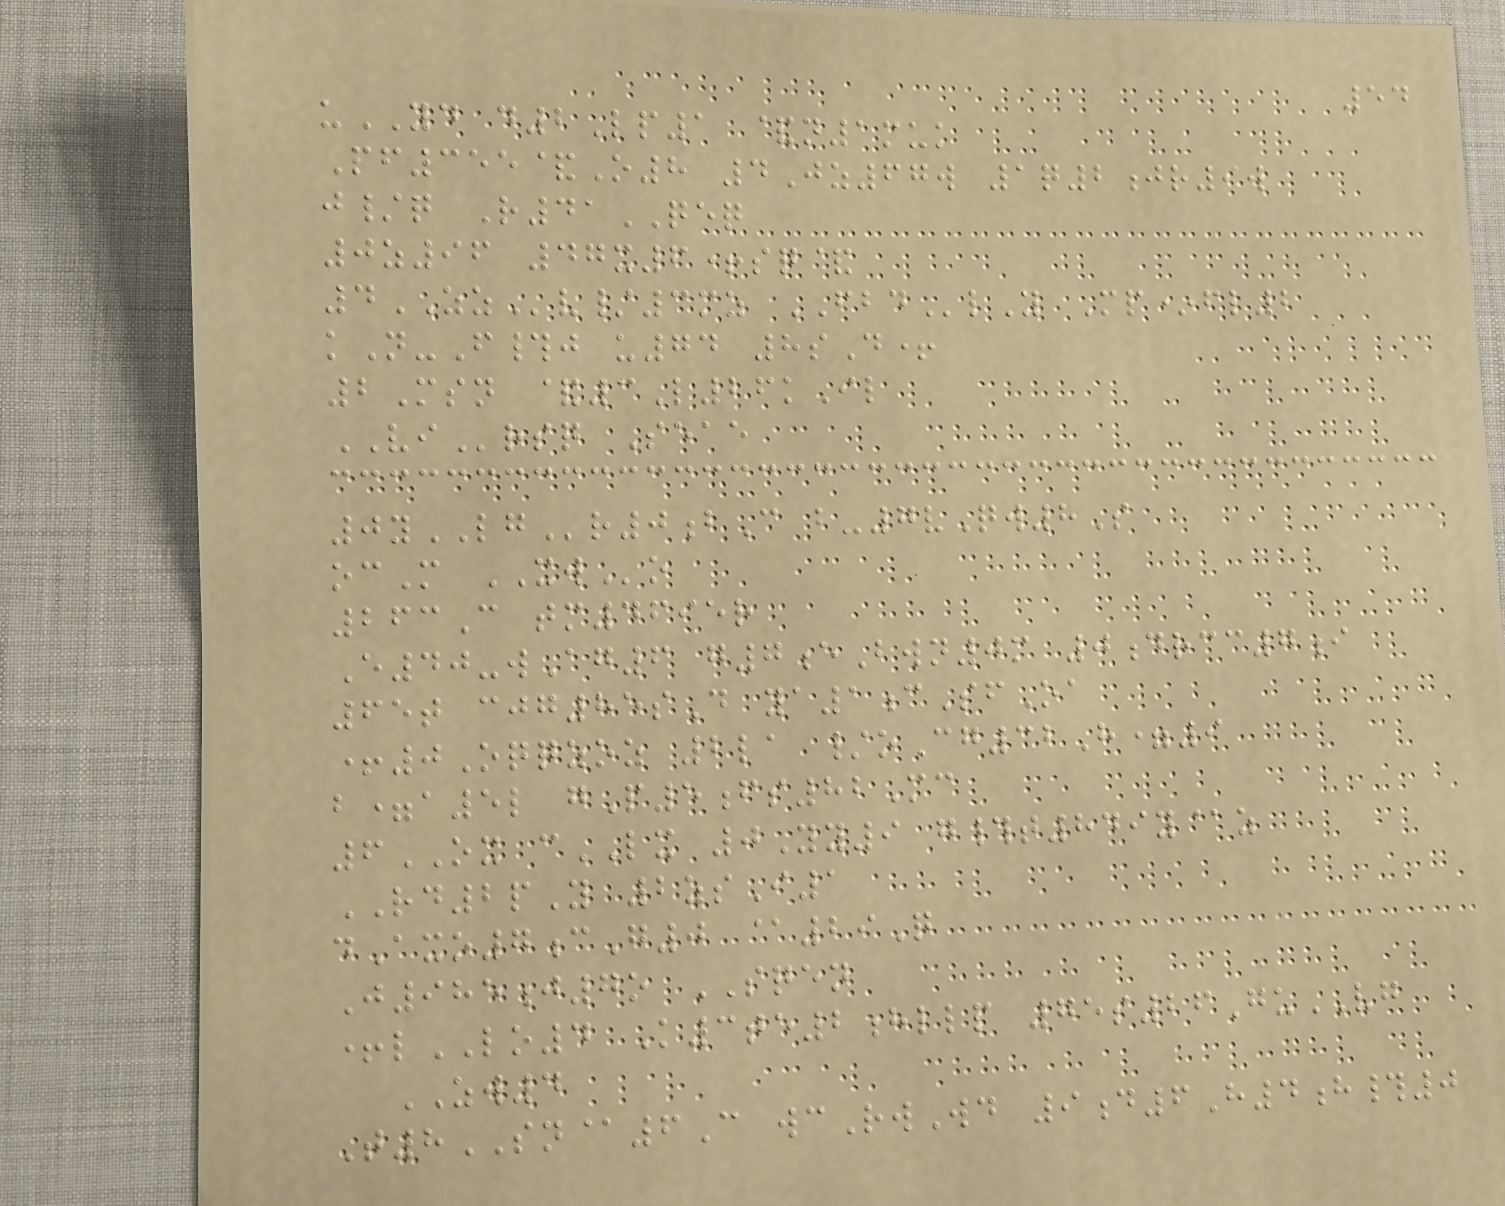54
uYD d2Lp1 &n1muk
Pf355&O8 4Jz67w 1q2jr9w
j/q R41QEQ
0z96 47x6+sq&
4ZZv/3mz FBDlY Mp*fl2
kN-F#j u74 8sD+
2Msn &3L26kIl
VIrsq Seae
0yLGr0bC b-7vQw8S
ocM XWo
263C tm4695r
E40-wAg6 g7eBwn0m 0drcc7i
65t cjg85sD ya1cSfOa
+0Oqqzoz 2la /oCg32H=9
b=a5l gP5fs82Mc
6OX cLX 0Yy9 g#t849y@z
RD2pY 2zsI1
dAxo7cG0 @29Q
J985j7o SQEN
+lLO4 K3te2hllp 75s26GuVG
ZW4
T8SN@6C wcRwWd 9d6H4h#0
